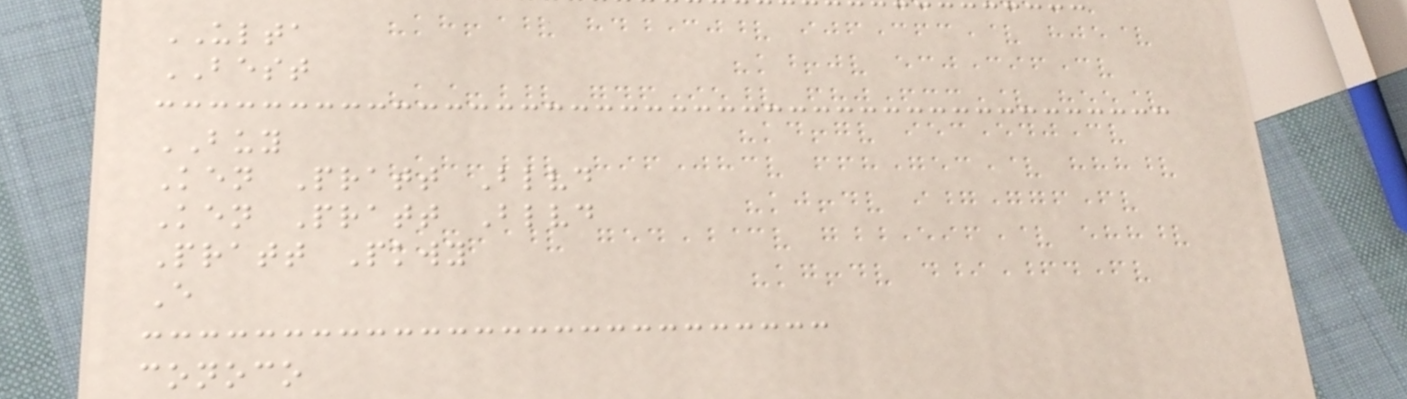ULTA
BEST
BUY
Ken Pratt Blvd
Ken Pratt Blvd
Pratt Pkwy
E
conoco
